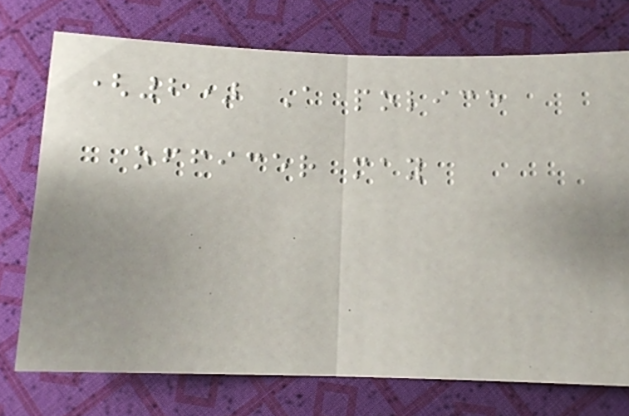(2) A police
officer may
